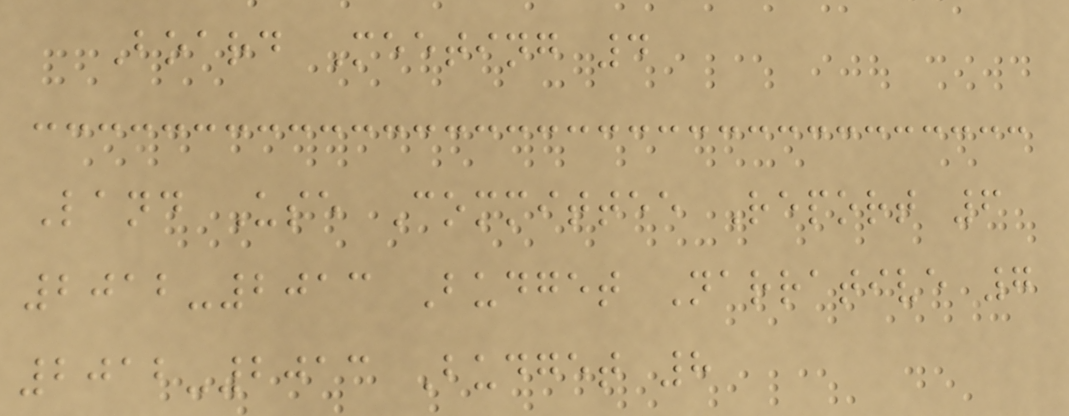Board Meeting 4
Land Use Committee Report 6
2012-2013 Budget Narrative 7
2012-2013 Budget 8
